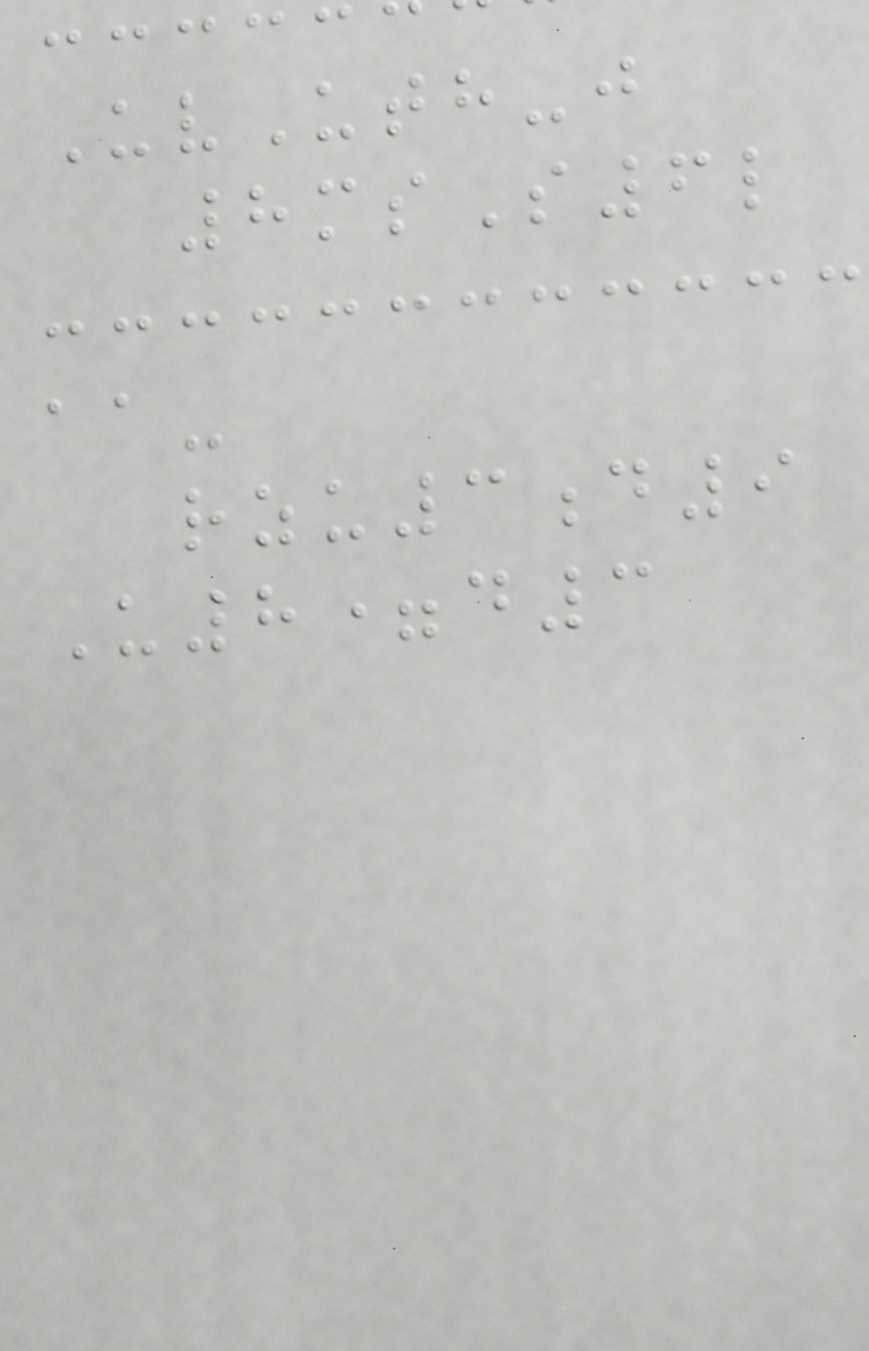UvUth-j
8msS6l
aa-
rzu3d9
U8=d3
